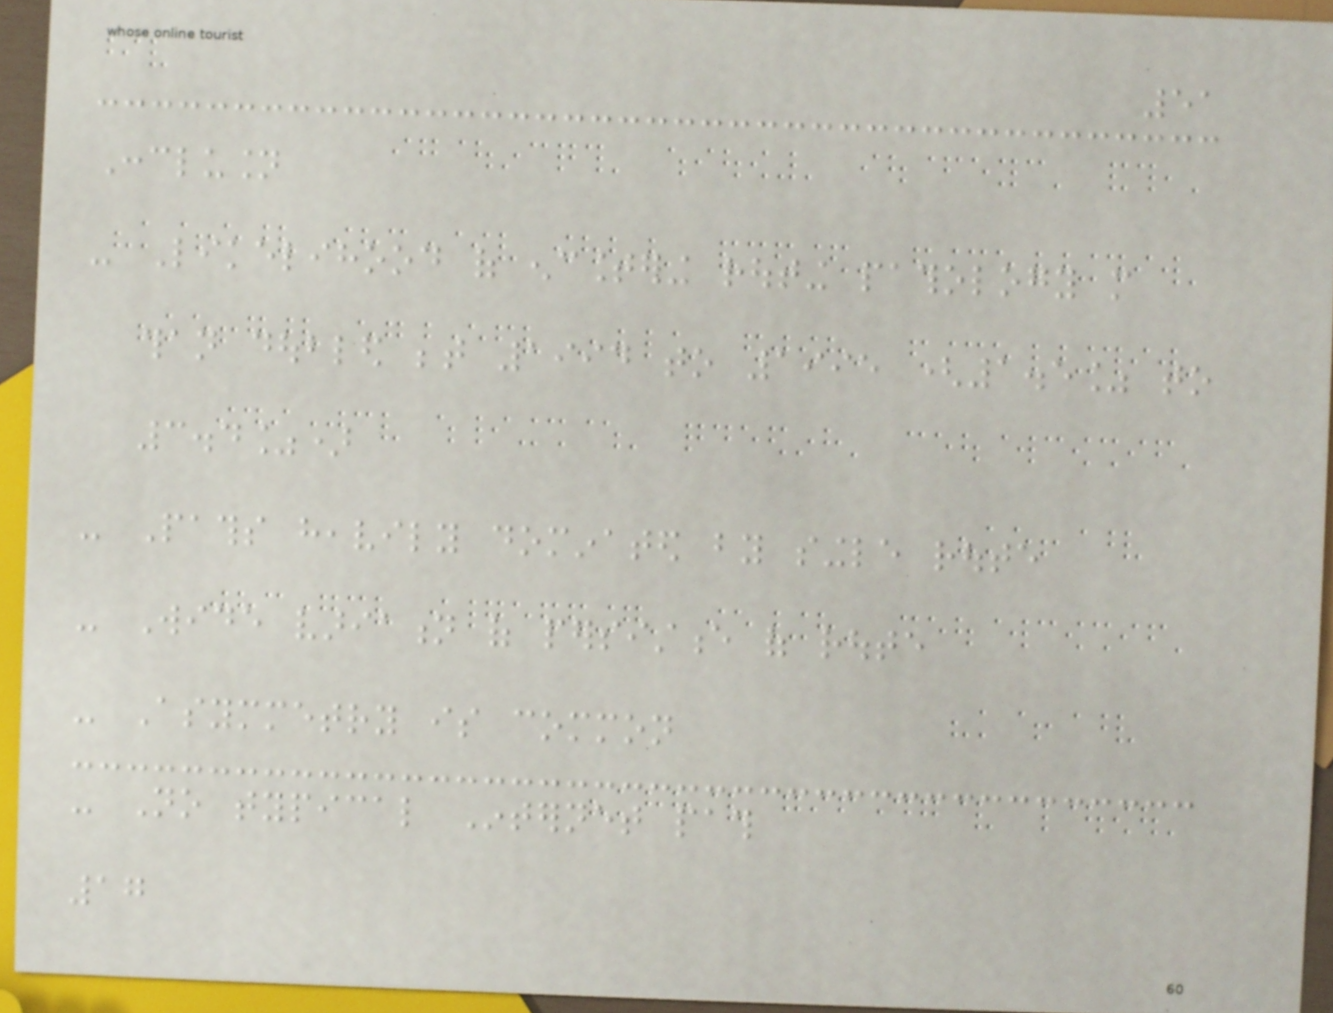51
Conclusion
- Likelihood of encountering routing pathology more
than doubled between 1994 to 1995 (1.5% to
3.4%)
- Paths heavily dominated by single route
- Wide variation of persistence of route
- Asymmetry is common
- No typical Internet path
17
